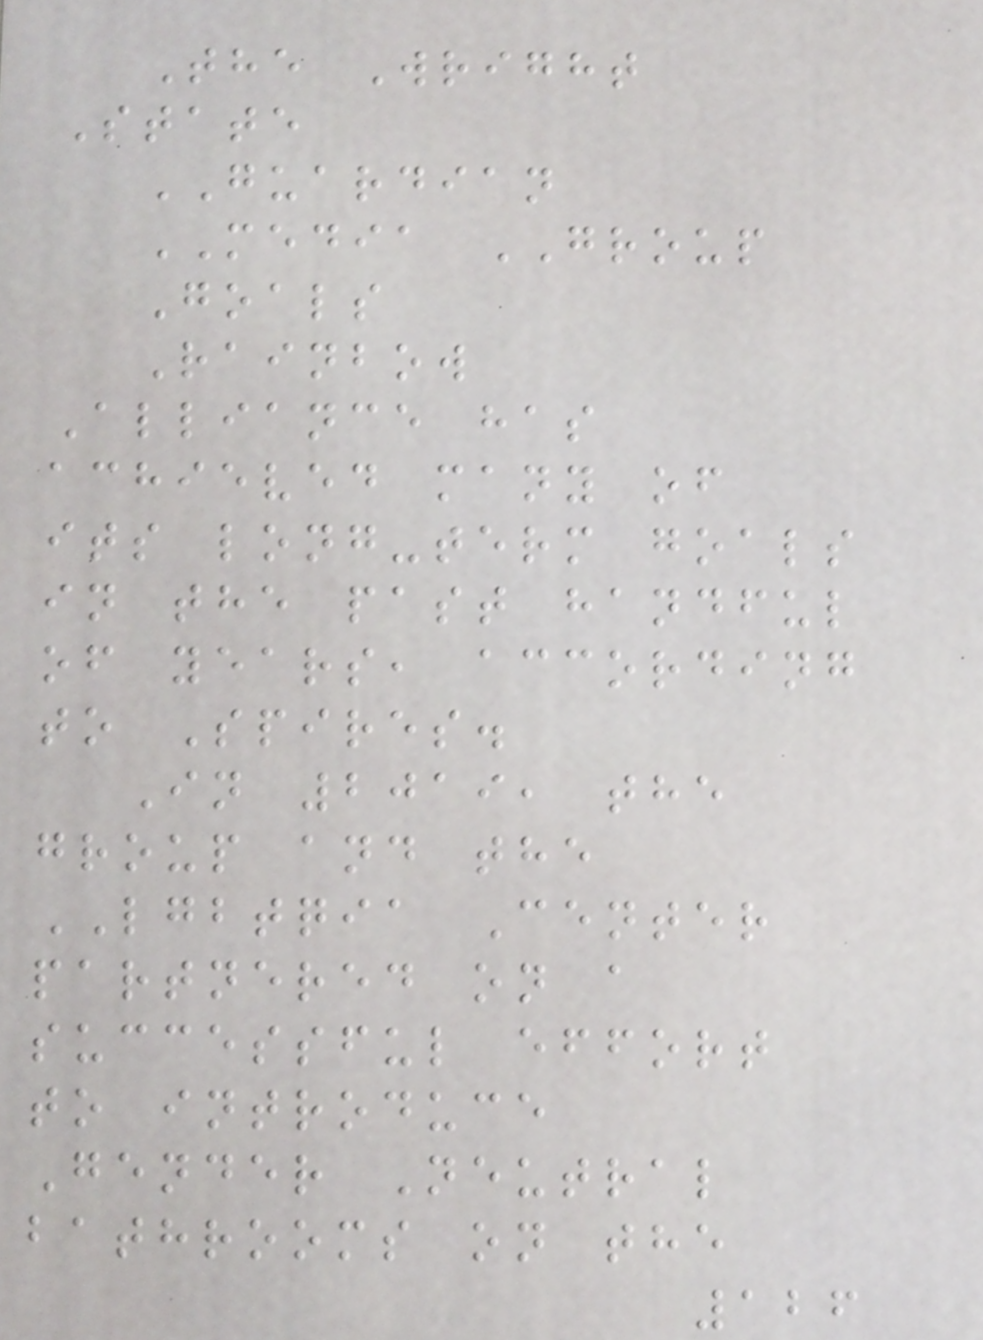The Wright
State
GUARDIAN
MEDIA GROUP
Goals
Rainbow
Alliance has
achieved many of
its long-term goals
in the past handful
of years, according
to Spires.
In 2019, the
group and the
LGBTQIA Center
partnered on a
successful effort
to introduce
Gender Neutral
bathrooms on the
126
